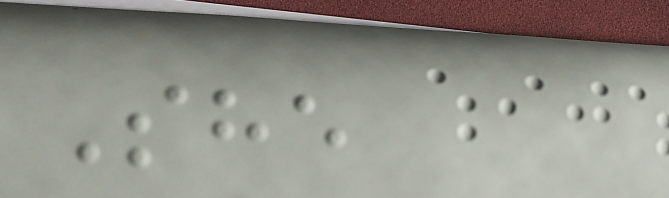She
